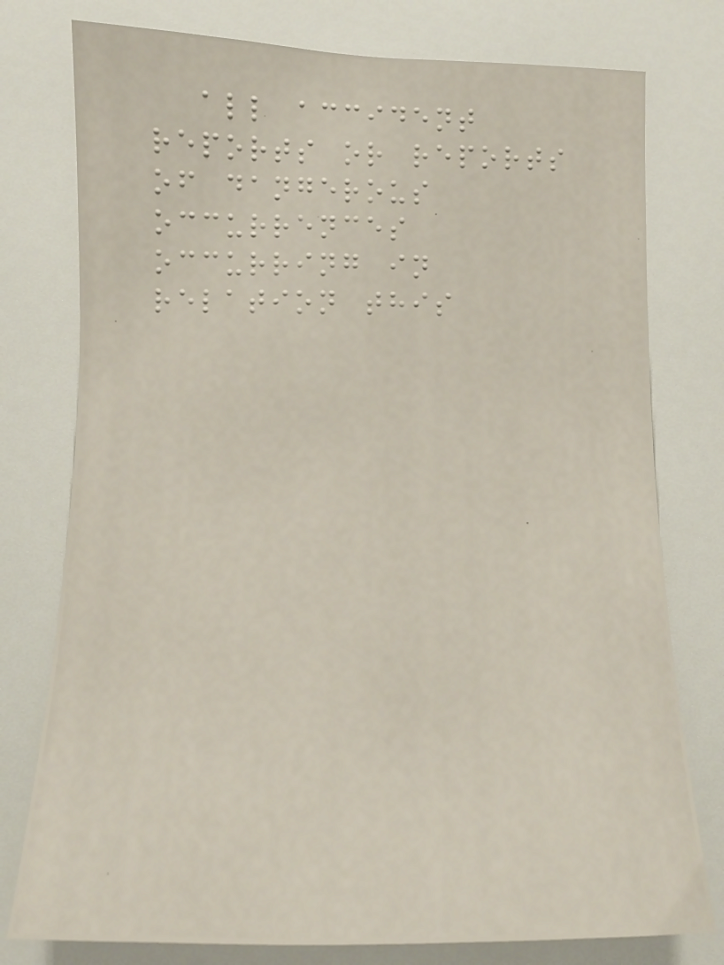all accident
reports or reports
of dangerous
occurrences
occurring in
relation this
